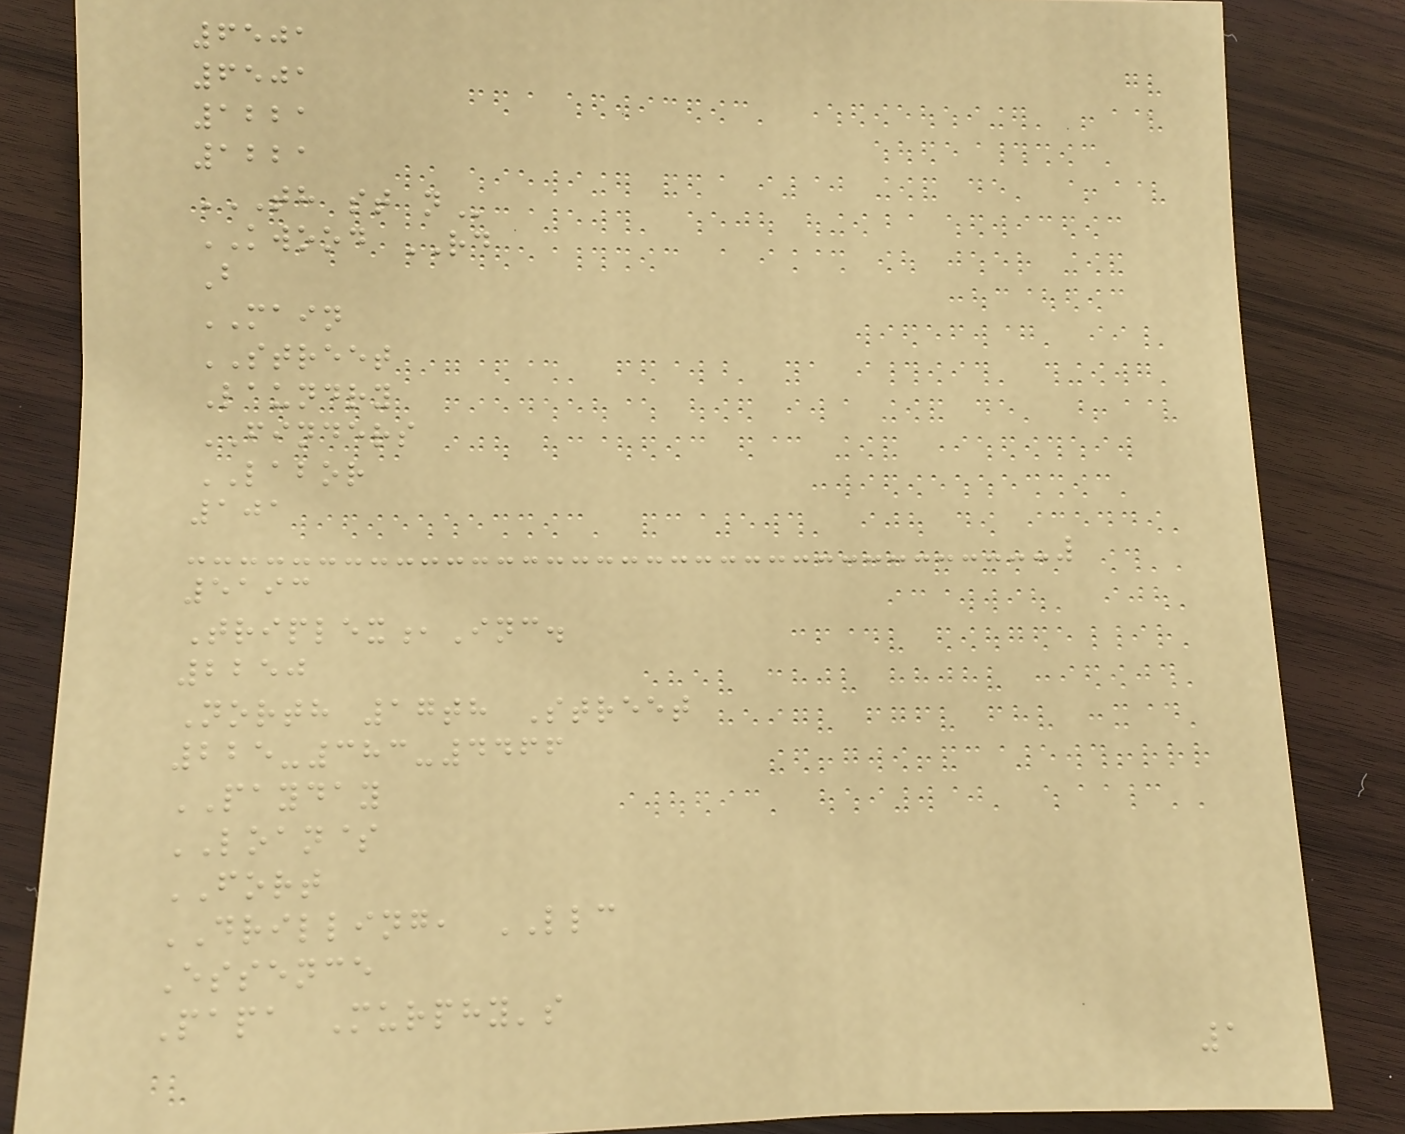6501
6501
1221
1221
TH ST N
KWOOD RD
B
MAIN
STREET
Laundry
FINDERS
LABOR
101
5193
Triplex,Inc.
2250
North 17th Street
225-383-4466
PAYDAY
LOAN$
FORT
DRILLING, LLC
Essence
Papa Murphy's
1
